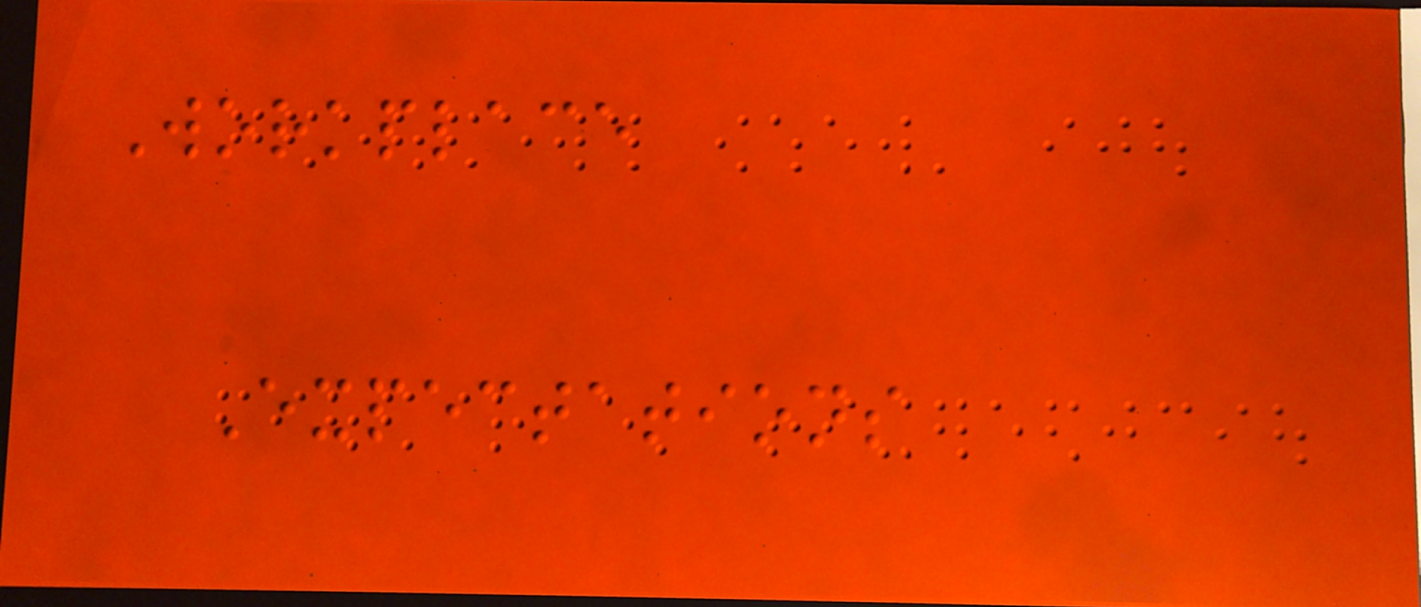Workplace
Expectations
